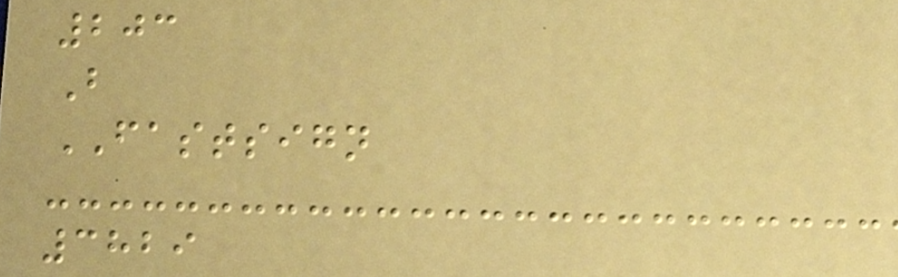203
B
FASTSIGN
3829
